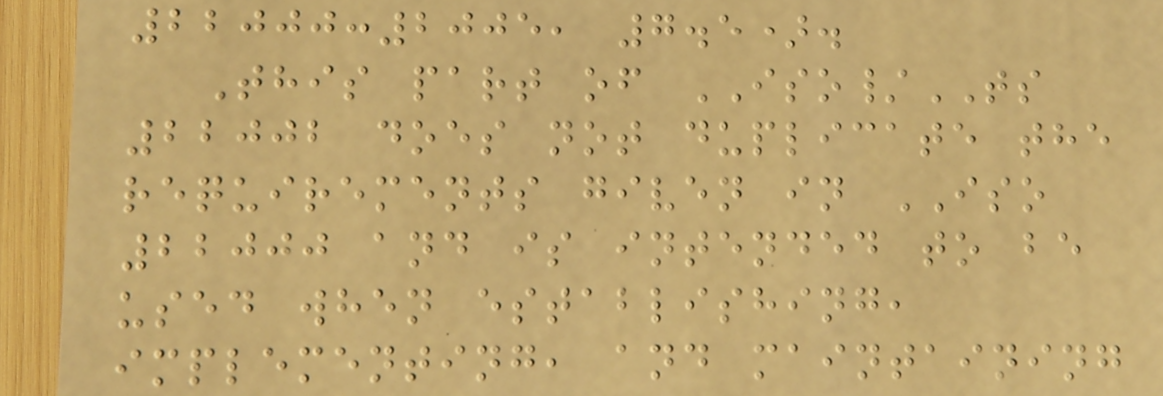22000:2005, 7.5).
This part of ISO/TS
22002 does not duplicate the
requirements given in ISO
22000 and is intended to be
used when establishing,
implementing, and maintaining
